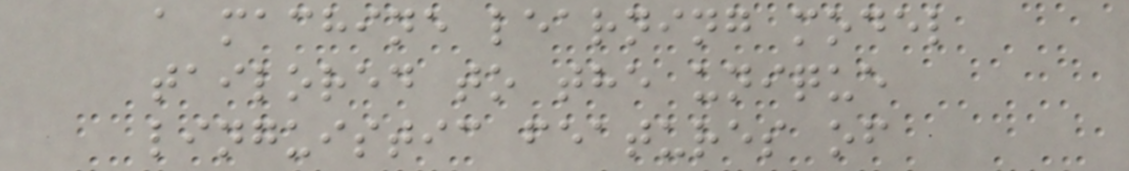a machine learning model
tailored to the unique
linguistic features of
